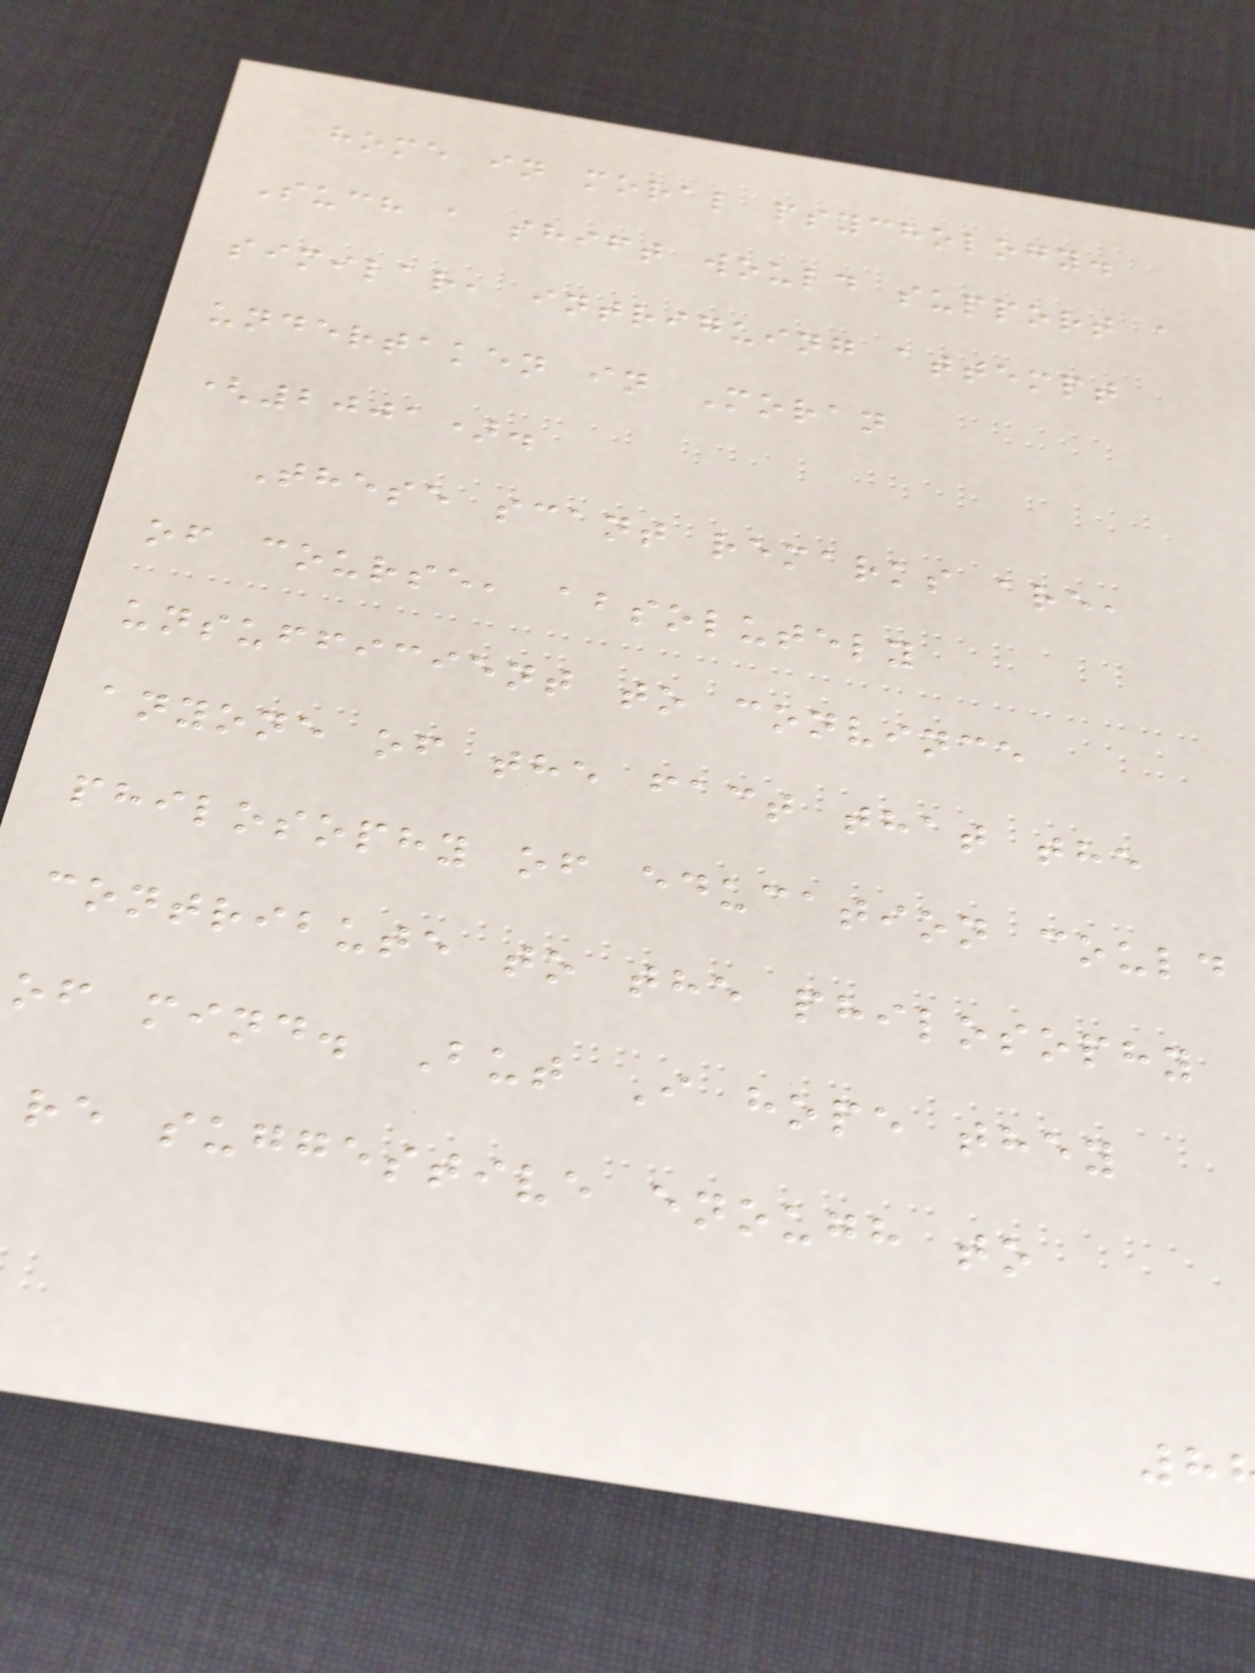home in moral psychology.
Such a shift would support a
similar, intriguing attempt
undertaken in Moran
(2001).
These scant remarks are,
of course, absolutely
unsufficient to convince
anyone of the fact that the
philosophy of education could
contribute to the philosophy
of mind. But I hope they
re suggestive enough to
